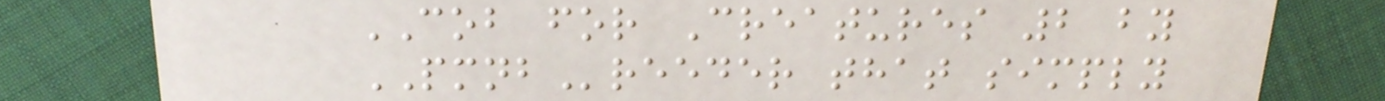COB for Creatures 2 by
PMNBreeder that simply
